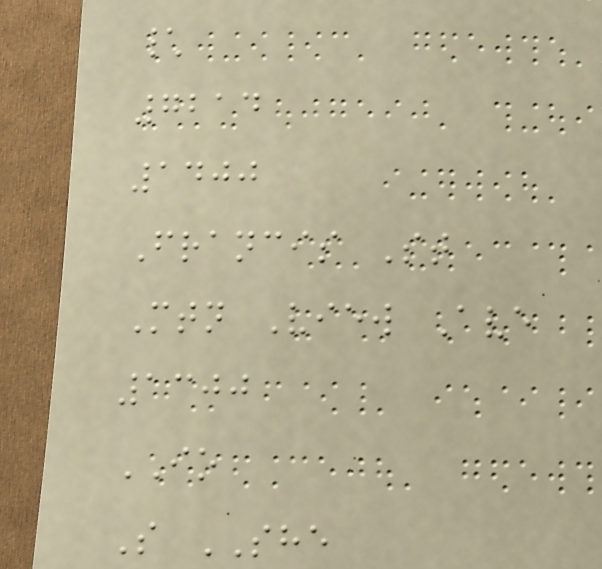\
7214
1400
Francis St
Mtn View Ave
1300
IO
S SHE
